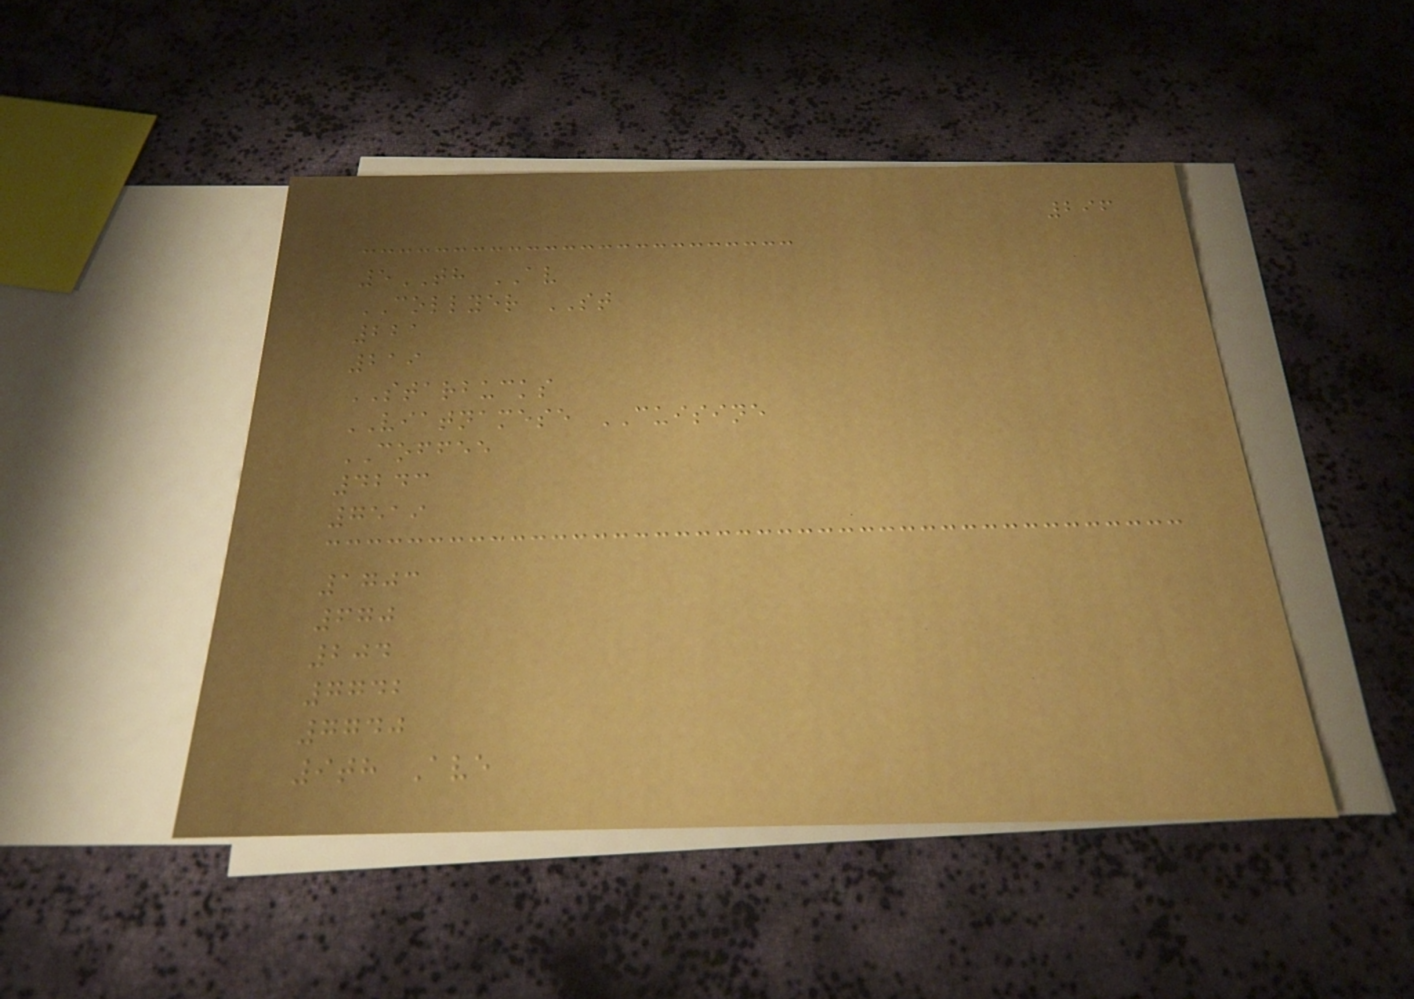296
5TH AV
COLLYER ST
221
219
STARBUCKS
VIATNAMESE CUISINE
COFFEE
4243
7519
1703
670
204
7742
7740
9th Ave
